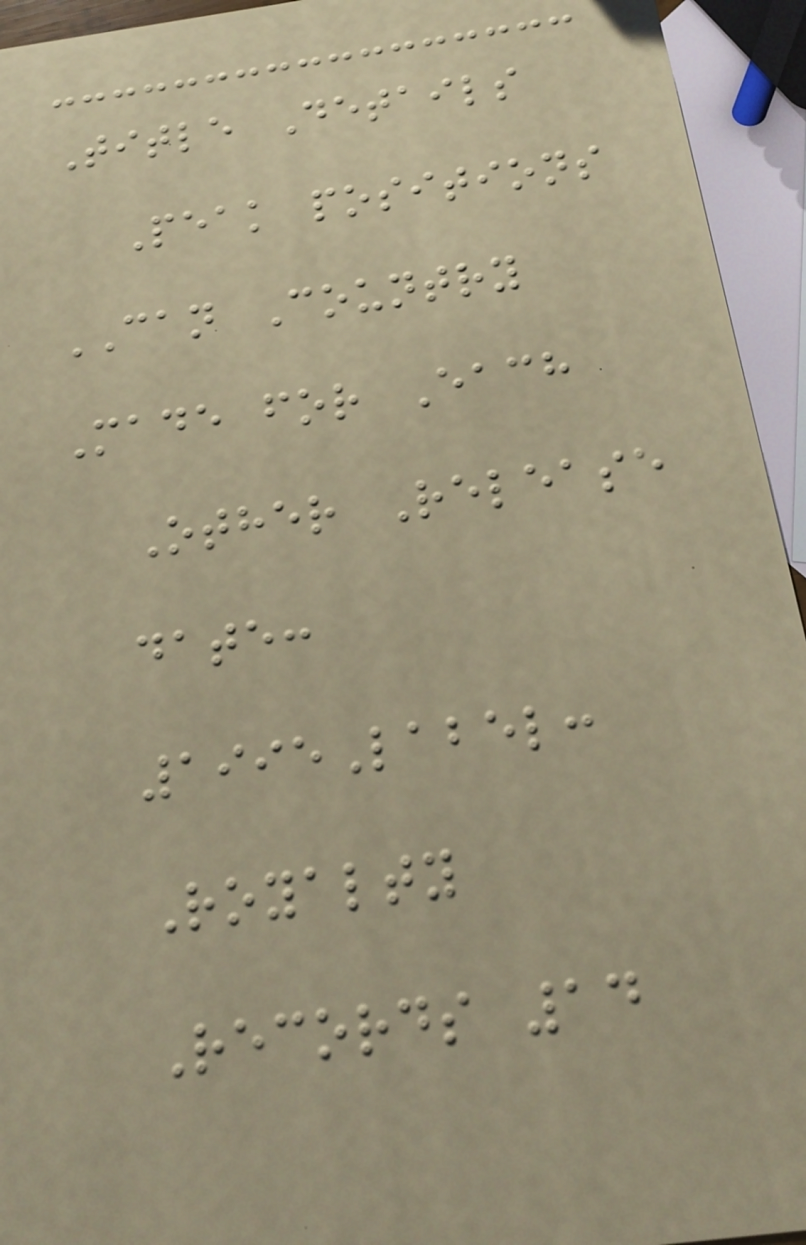Title Details
Peak positions
CAN Country
Made for Each
Other Release
date:
1995Label:
Royalty
Records 14
